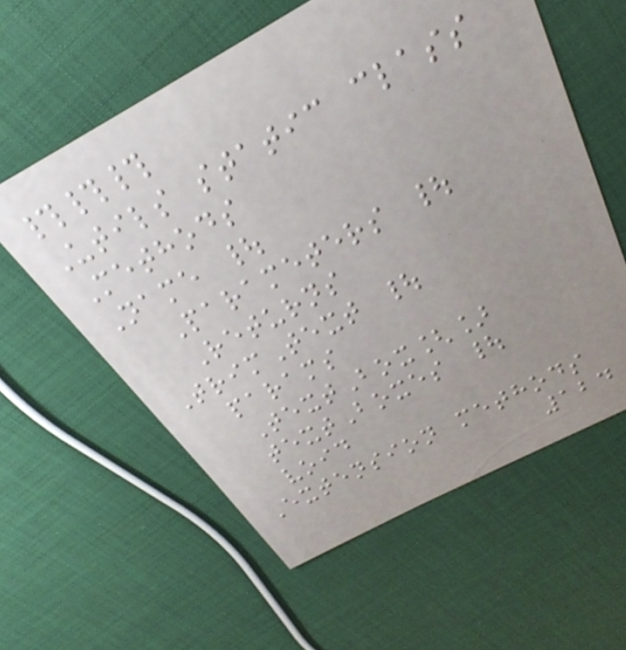###
Utils static class
Methods
Name |
Parameters |
Returns
TrimText |
params
TextBox[]
textBoxes |
void
Extension methods
124
